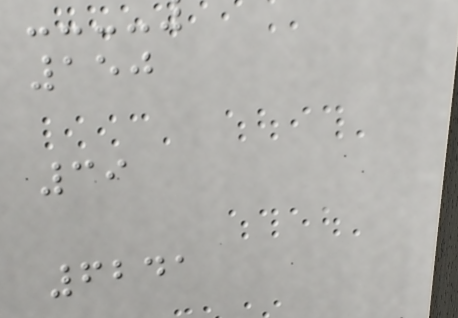150
39
6241
